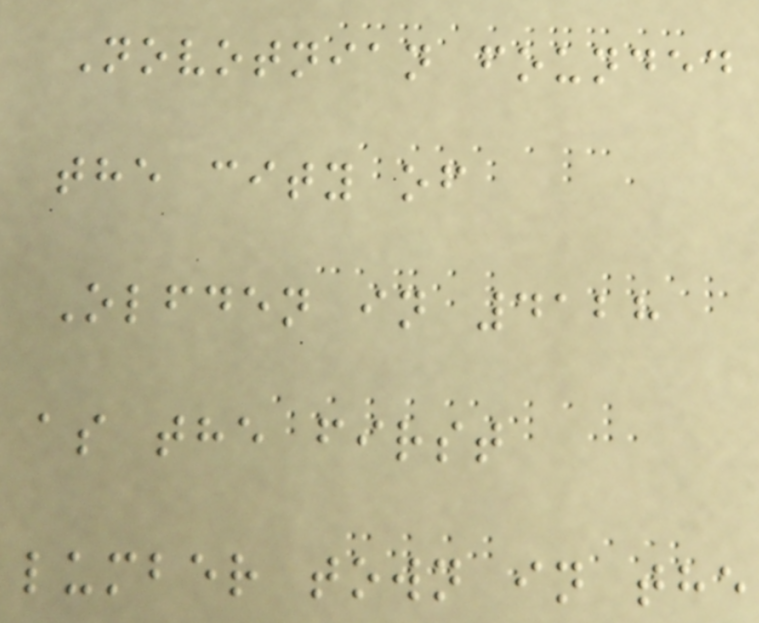Novotnian founded
the city of
Olfden in 4128
as the first
lumber town in the
